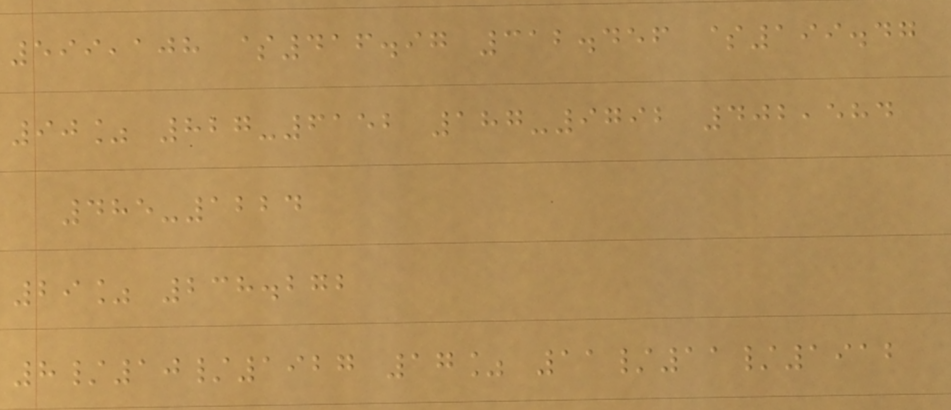599,108 $416.97 312.456 $199.47
90% 827-6152 187-9792 402,584
485-1224
29% 238.272
8/10/1927 17% 11/11/1912
